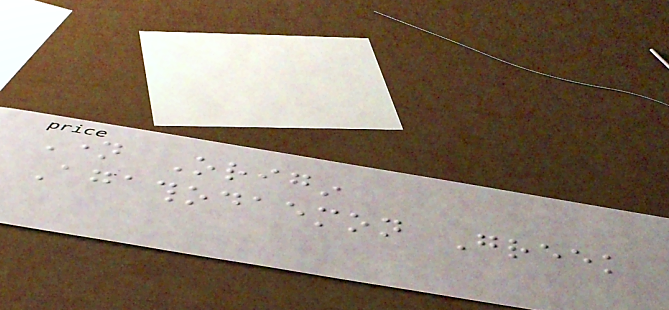Name Origin
Agathodaemon Greek
